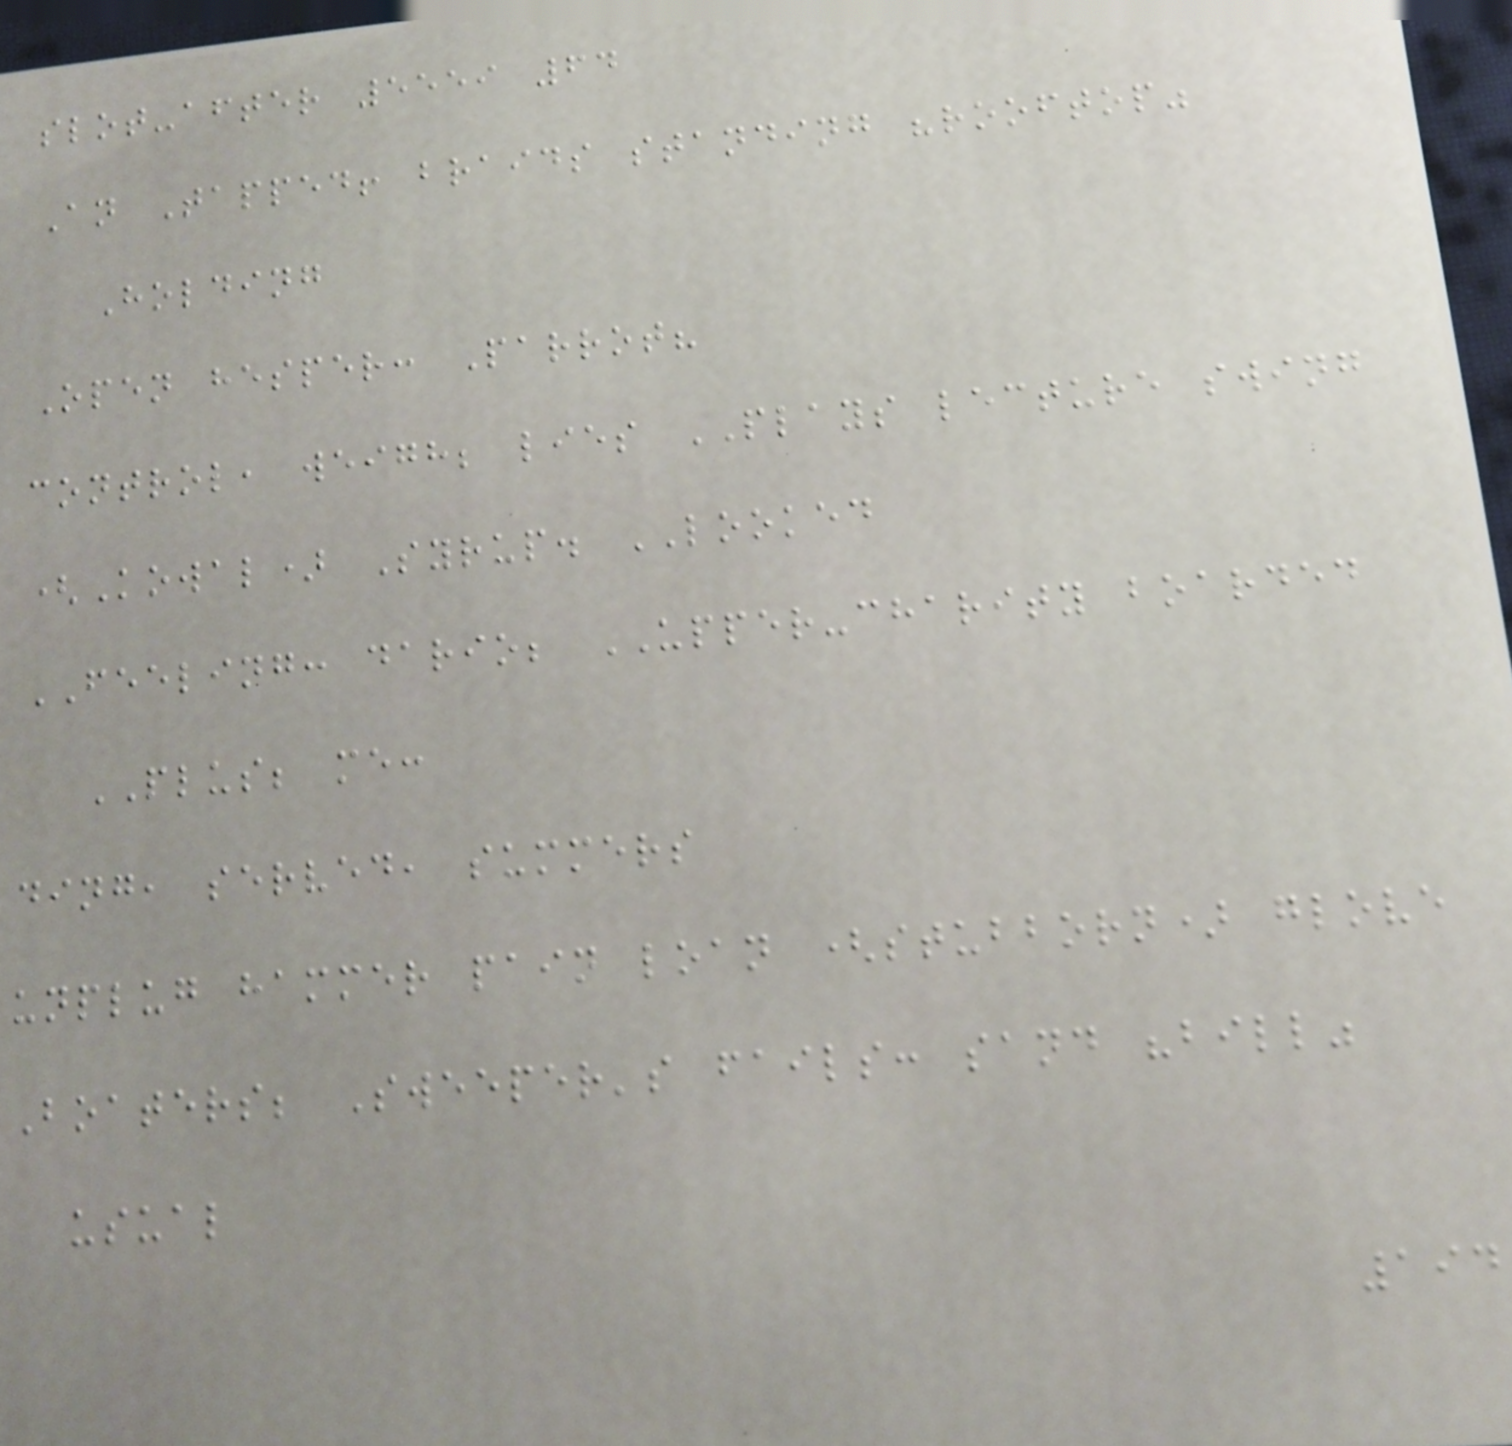slot-after 5559 64
An Tapped! braids standing "rooftop"
Holding
Open hesper: Parrot?
control, weigh; lies PLAYS lecture swing
(Kowal) Syrup. LOOKED
FEELING: dario; UPPER-charity boarded
PLUS; me:
ding, served, summers
unplug hammer pain loan (stubborn) glove
Boaters; Sweeper's fails: sand "bill"
usual
194
